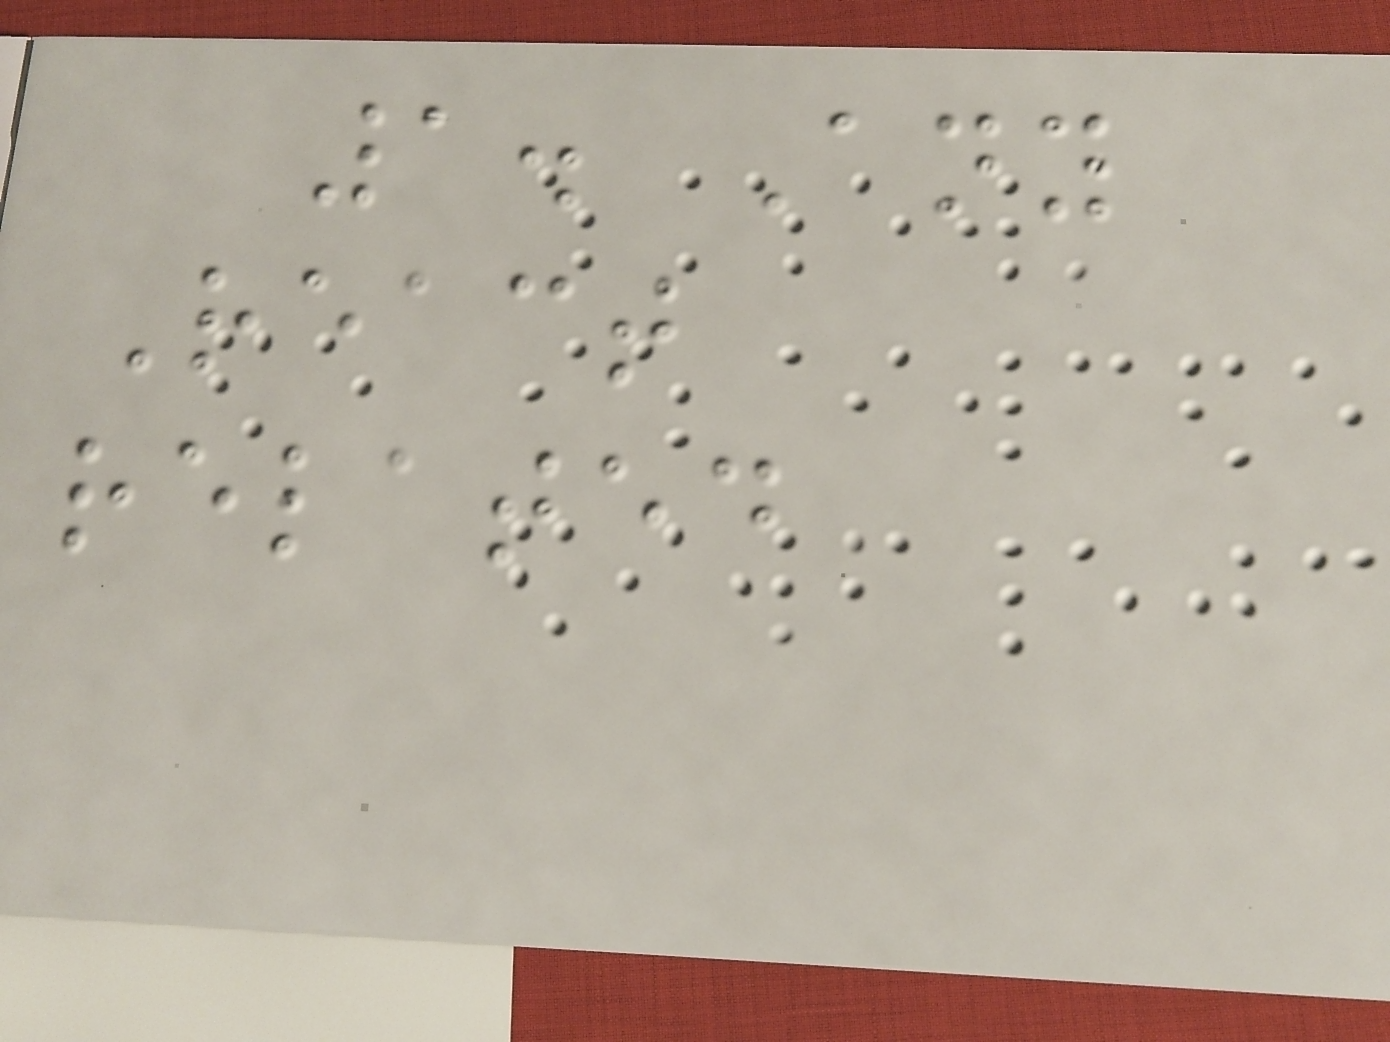1. Any
React
related
